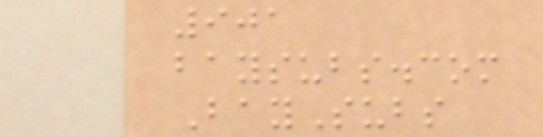901
baysubs.com
BaySubs
